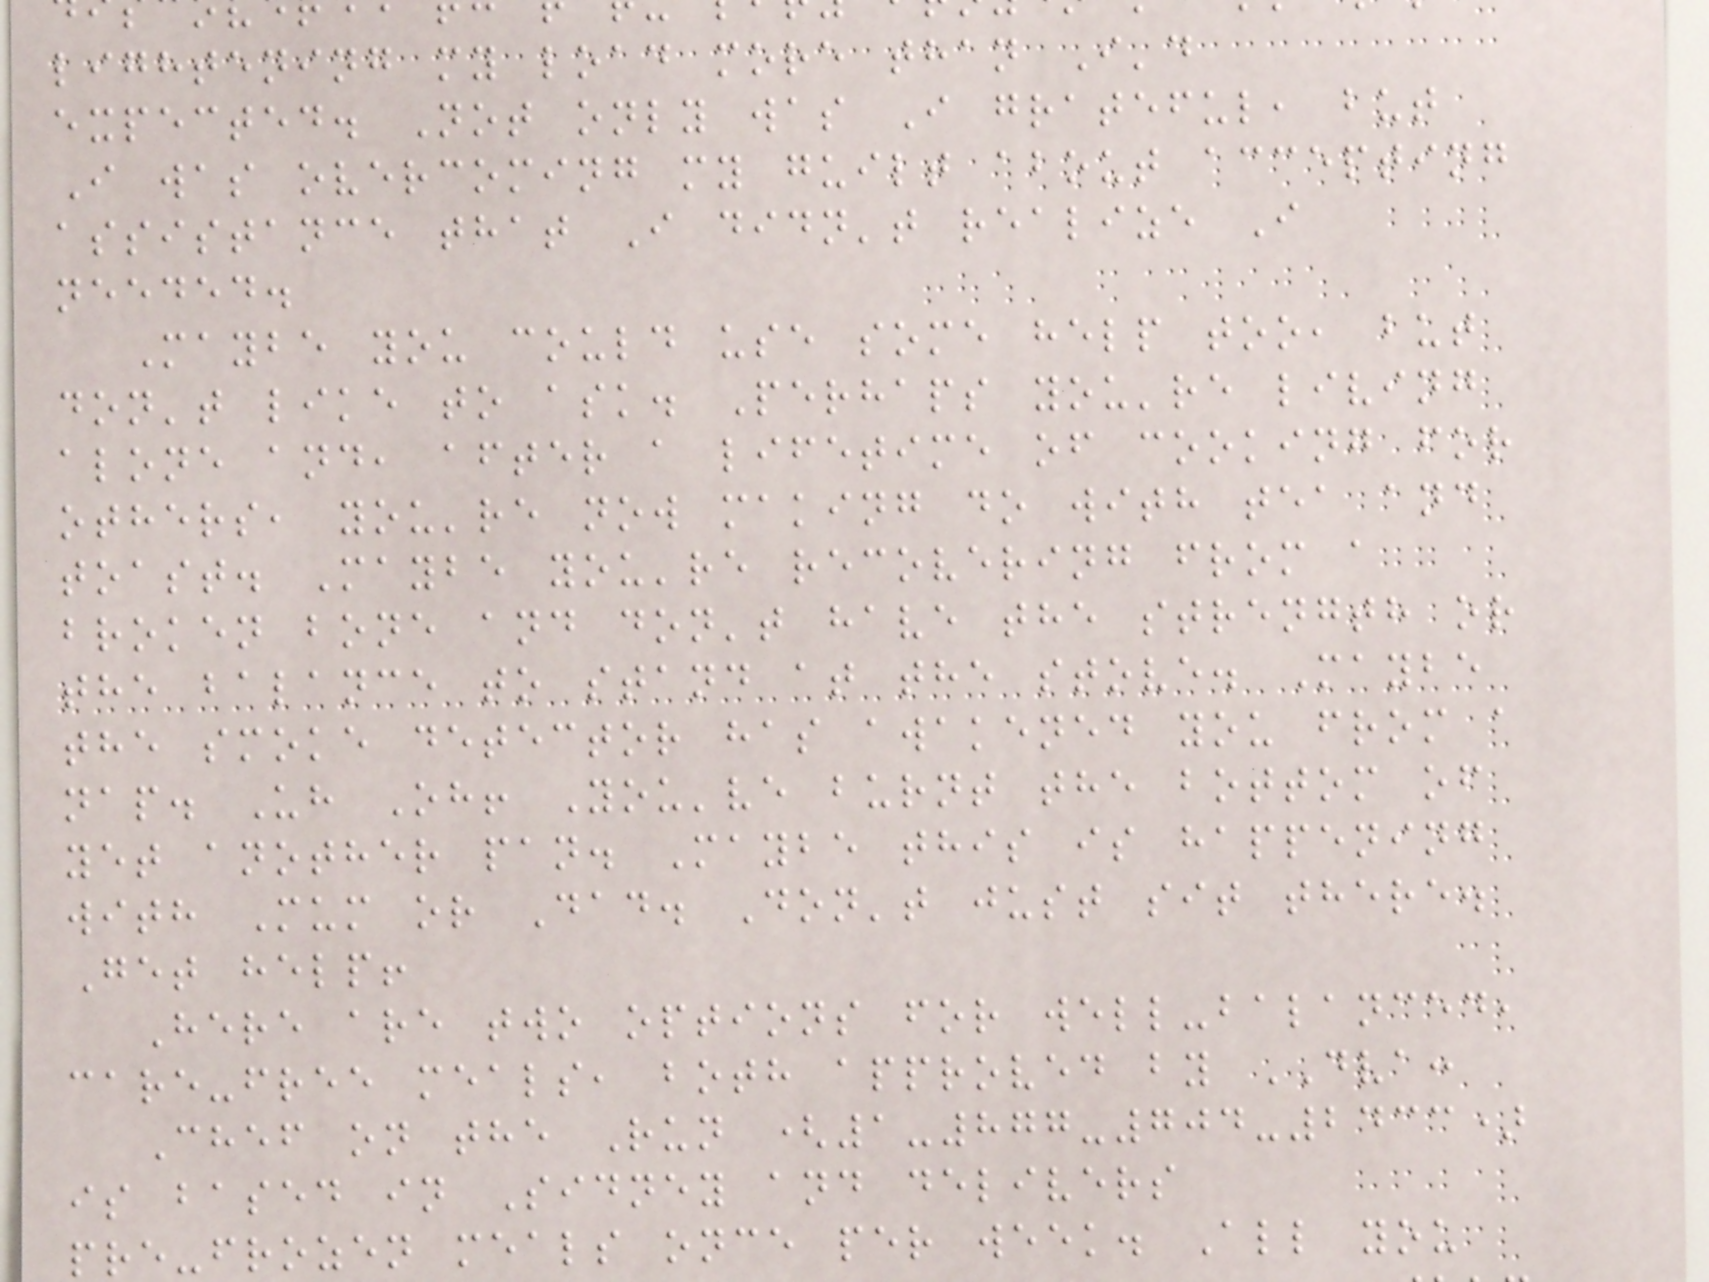lightening my load more than I'd
expected. Not only was I grateful, but
I was overcoming my guilt about accepting
assistance that I didn't realize I
needed.
Maybe you could use some help too, but
don't like to ask. Perhaps you're living
alone and, after a lifetime of cooking for
others, you're now making do with tea and
toast. Maybe you're recovering from a
broken bone and don't have the strength or
the balance to stand at the stove. Maybe
the smoke detector has awakened you from a
nap. Uh Oh! You've burnt the bottom of
yet another pan. Maybe this is happening
with Mum or Dad. Don't just sit there.
Get help!
Here are two options for well-balanced,
care-free meals, both approved by DVA:
Chef on the Run (1-877-704-2433)
is based in Sidney and delivers
pre-frozen meals once per week. All you
